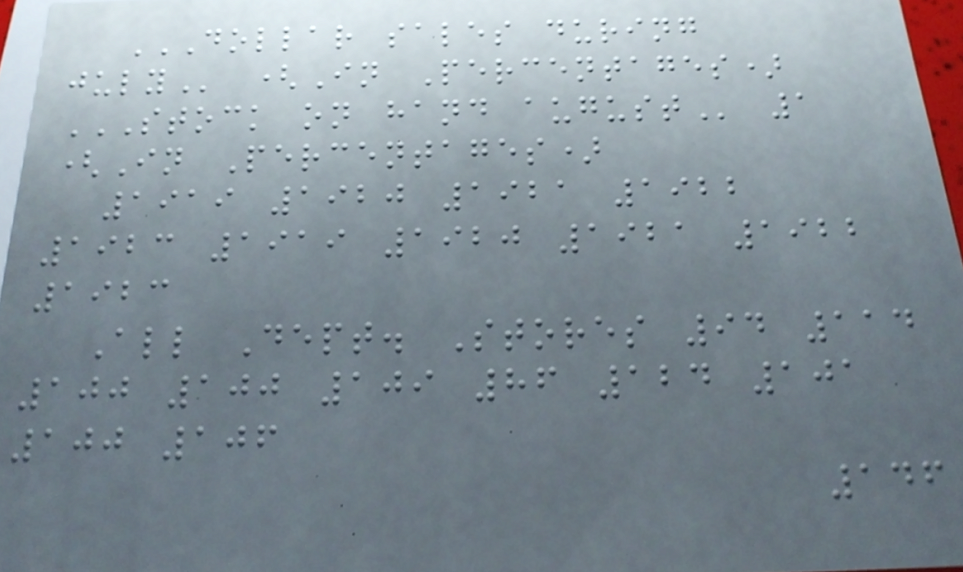DOLLAR SALES DURING
JULY (In Percentages)
STOCK ON HAND AUGUST 1
(In Percentages)
1919 1920 1921 1922
1923 1919 1920 1921 1922
1923
All Dept. Stores 94 114
100 100 109 86 124 101
100 106
146
